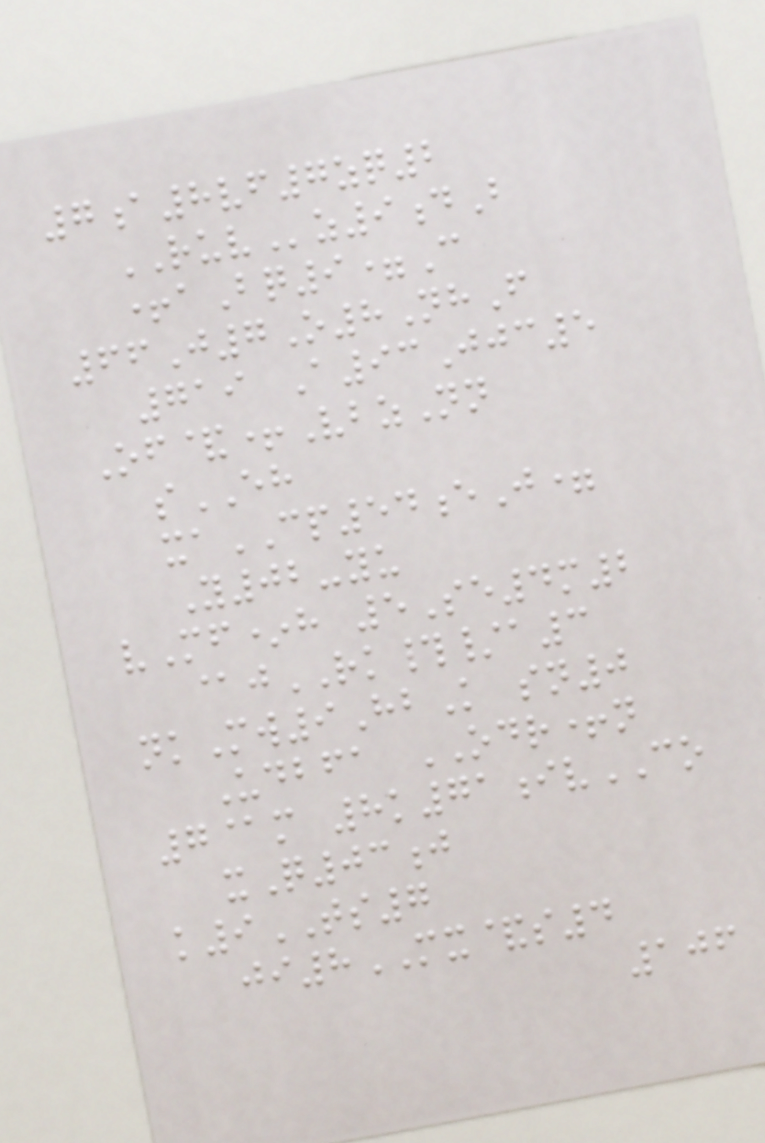7a8vf7zq2
RUVz9dB
+aBq9=C
66J7O8NhF
719 A93Jjc5
Of&+VbzNn
sEH
xaCP54eJ=
Y02-yu
vMf*h 5Se4m2
@jRK#/a3
nkMw9HbK sn0
Udbfa ODR+n
7@m 8k71ivCO
xQ03j
k9TS7
ji8MX&s4
106
